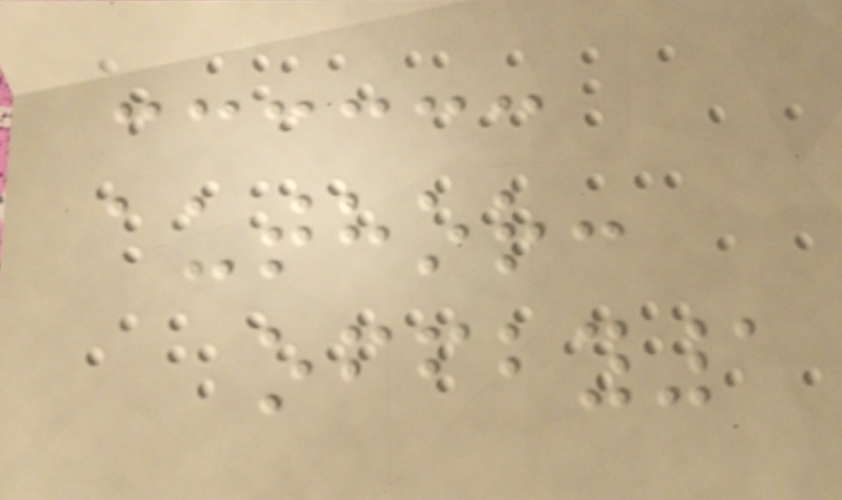author:
offby1
